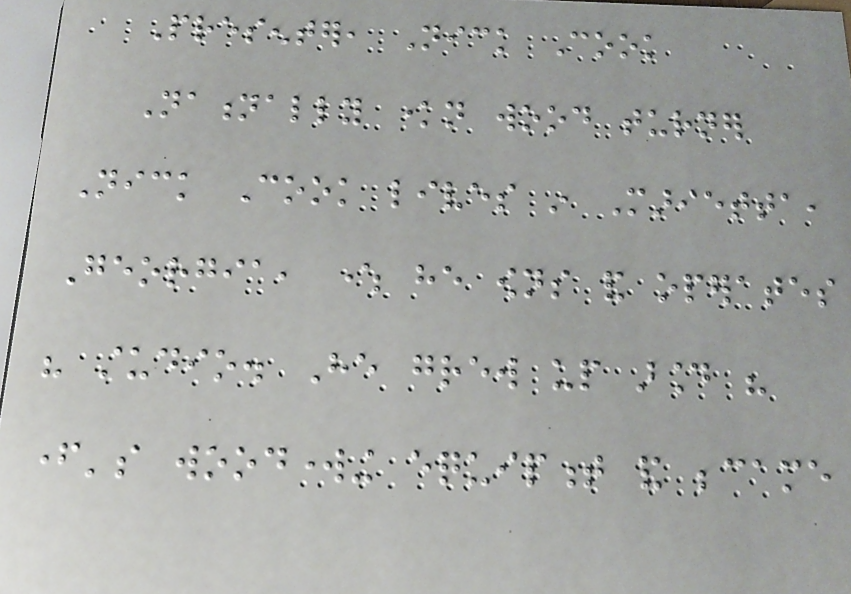Presenter, Nick Cook
Nationally known wood turner
Nick Cook lives in Marietta,
Georgia, where he owns and operates
his studio. He grew up around his
father's woodworking equipment and became
